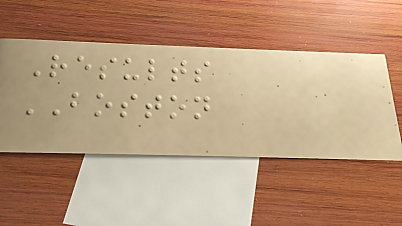Results
BOSTON
